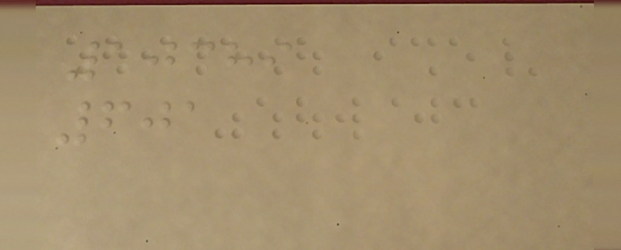10389
601
